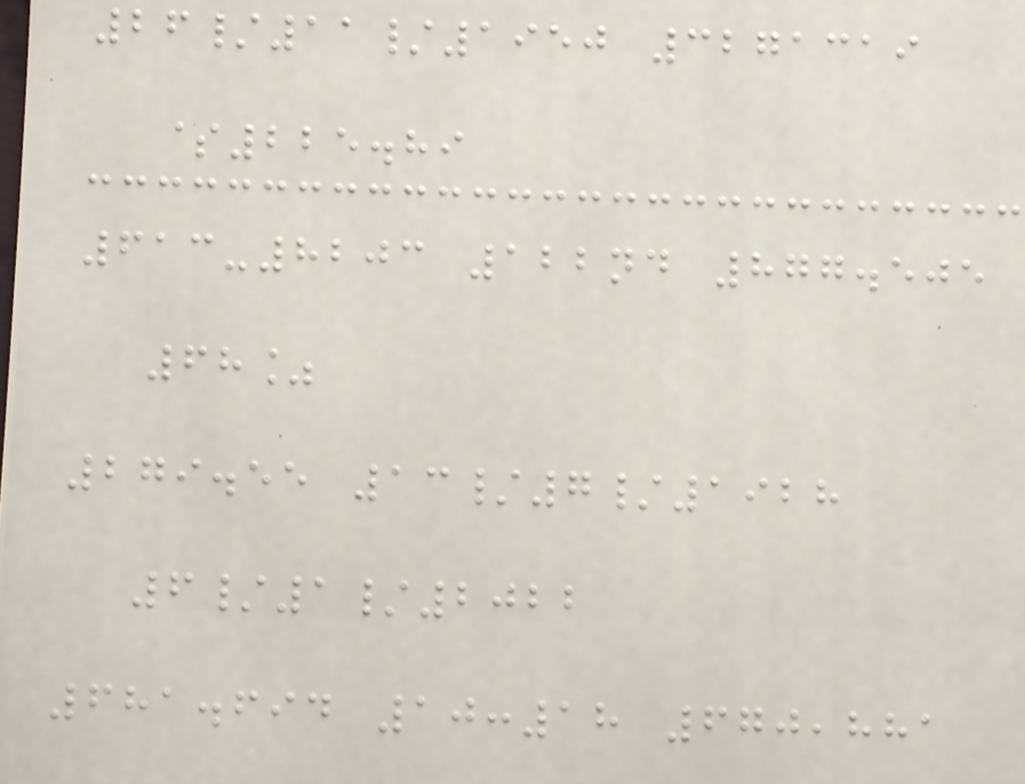26/11/1950 3271319
$225.89
613-8203 122nd 877.505
68%
279.55 13/7/1928
6/1/2022
681.694 10:18 670,881
